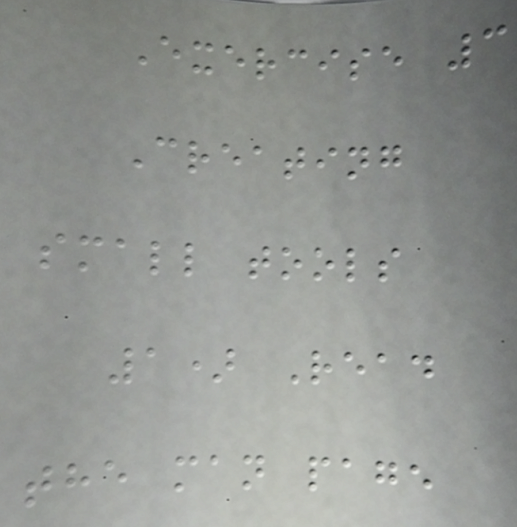Exercise 3
Creating
small tools
1) Read
the man page
